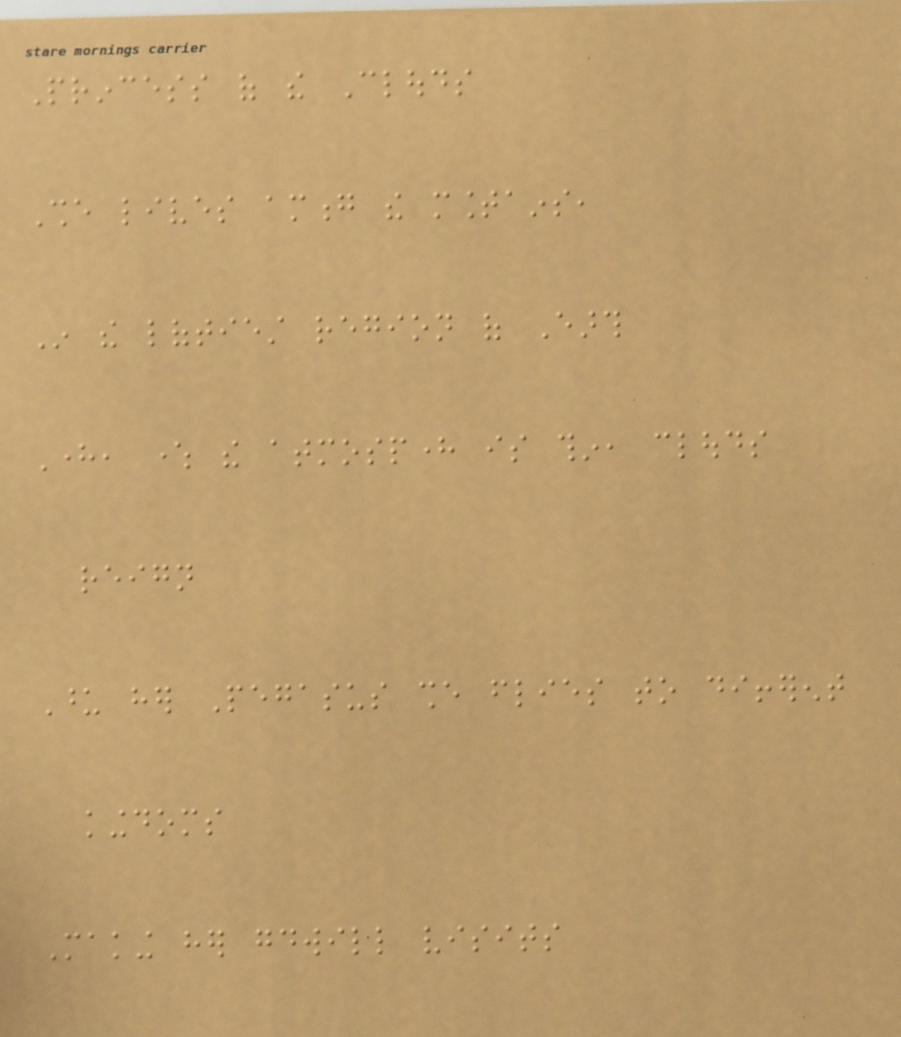Princess of the Clouds
She lives among the mountains,
In the loftiest region of Earth
Here, where the atmosphere is thin, clouds
reign
Upon her Pegasus she flies to different
kingdoms
Making her goodwill visits
